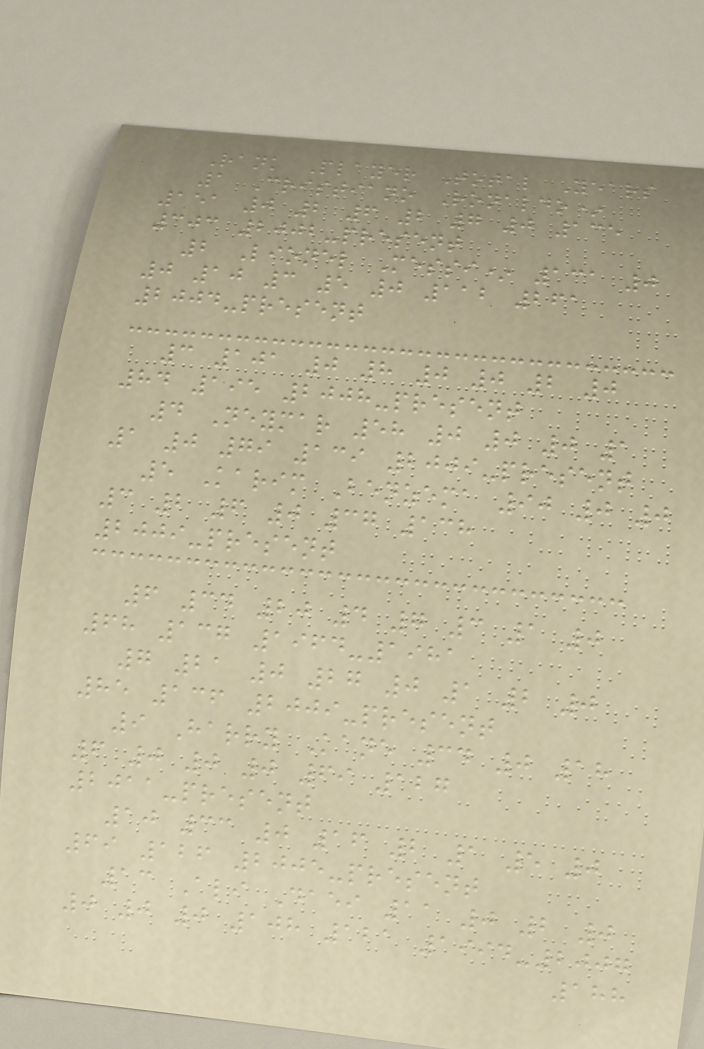Rank Player Total Years
1 Cristiano Ronaldo*
151 0 2 6 2 7 0 135
303 2002-present
2 Lionel Messi* 131 0
0 10 3 5 0 112 261
2004-present
3 101 0 8 0 0 2 0
84 195 2008-present
4 Neymar 58 0 0 0 1
1 0 79 139 2009-present
5 Karim Benzema 90 0 0
3 2 6 0 37 138
2009-present
6 34 20 4 7 3 1 0
68 137 1964-1981
7 21 0 27 0 1 2 0
85 136 2009-present
9 Harry Kane 34 0 18
6 0 0 0 69 127
2011-present
10 33 0 16 2 1 5 0
69 126 2005-present
13 Ali Daei 11 0 2 0
0 0 0 108 121 1994-2007
188
